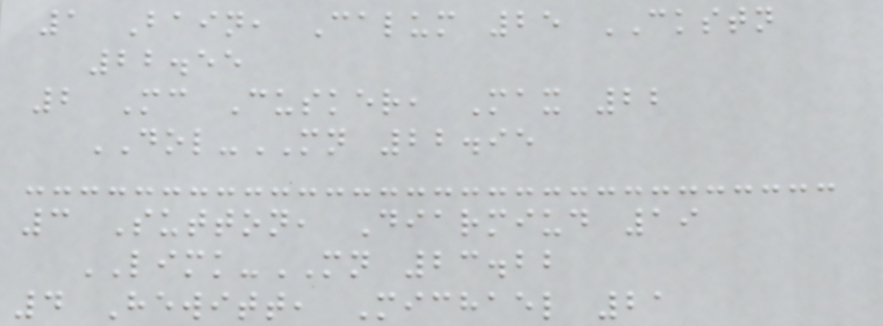1 Bain, Calum 25 CKSTN
22.55
2 Mc Cusker, Max 22
DOL-MN 22.95
3 Sutton, Diarmiud 19
LIMK-MN 23.22
4 Hewitt, Michael 21
